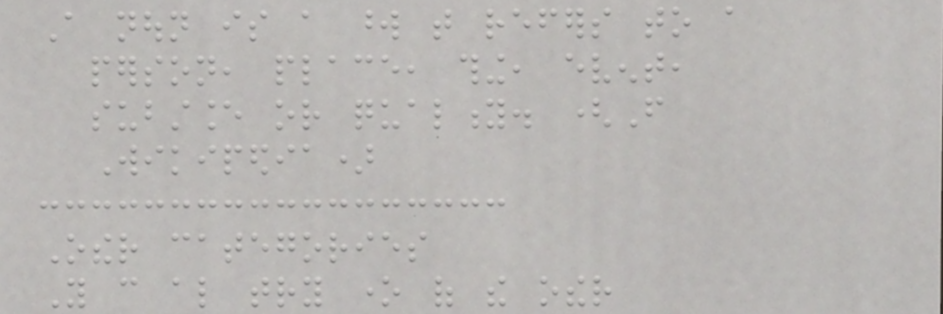A noun is a word that refers to a
person, place, thing, event,
substance or quality. (From
Wikipedia)
Other categories
You can also try one of the other
